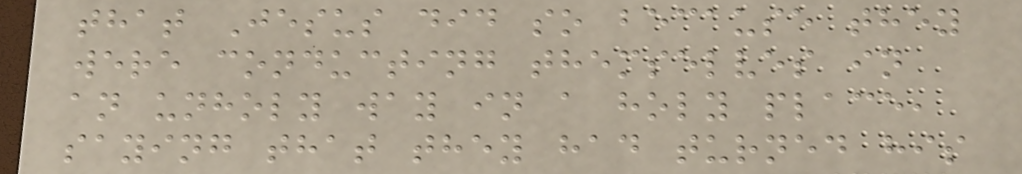that Jesus did so because they
were conducting themselves in
an unholy way in a holy place,
saying that they had turned his
